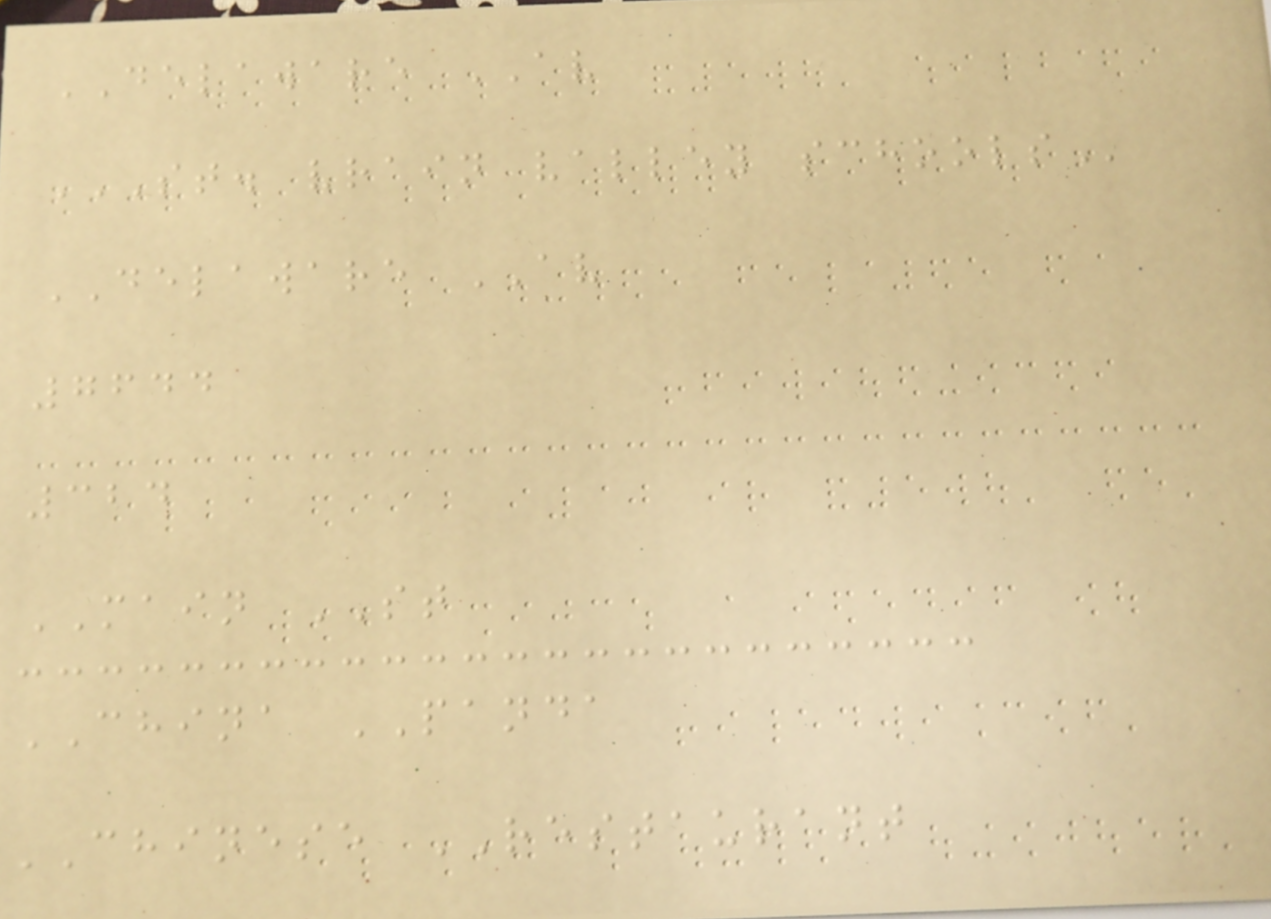DELAWARE AV
ST. VRAIN VALLEY SCHOOLS
DELAWARE AV
7644
324
MAIN ST
CHINA PANDA
CHINESE RESTAURANT
